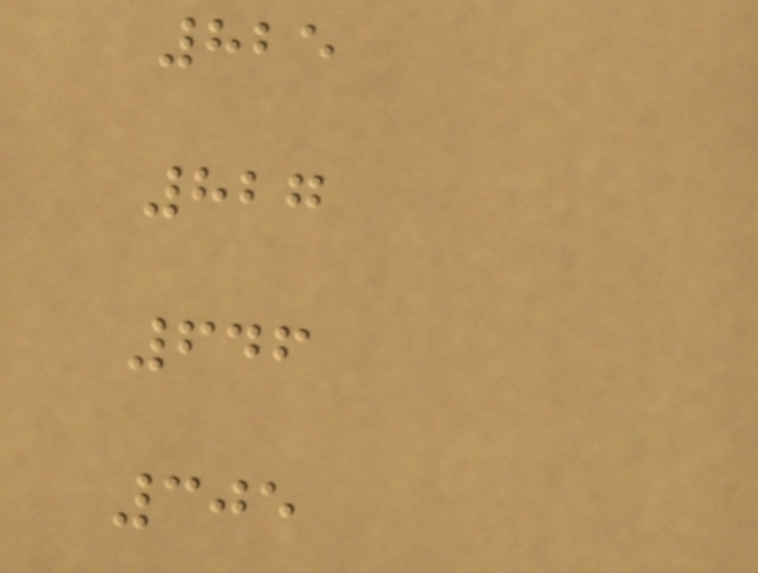825
827
646
305
